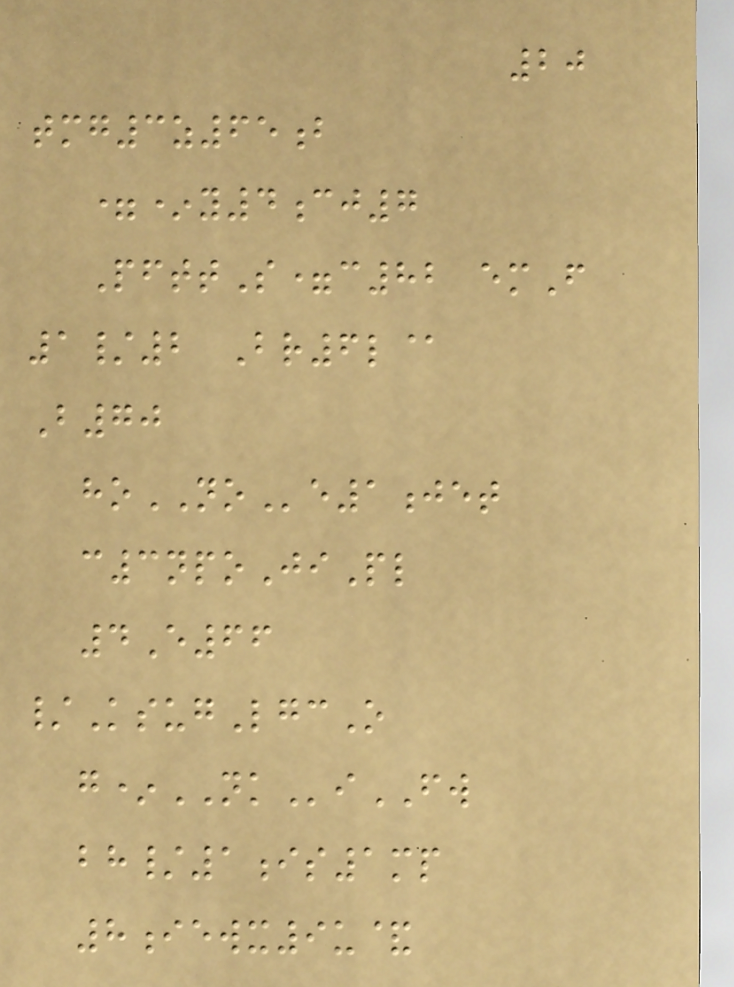20
tmg3z65b
=*y4cj7
PfttS=c82 emF
1/2 Br6l@
B70
hoNOe1jet
c3npoJiPl
4E66
/KsugLgcO
g*NKiFW
bh/1is1mp
8iewx9u&
